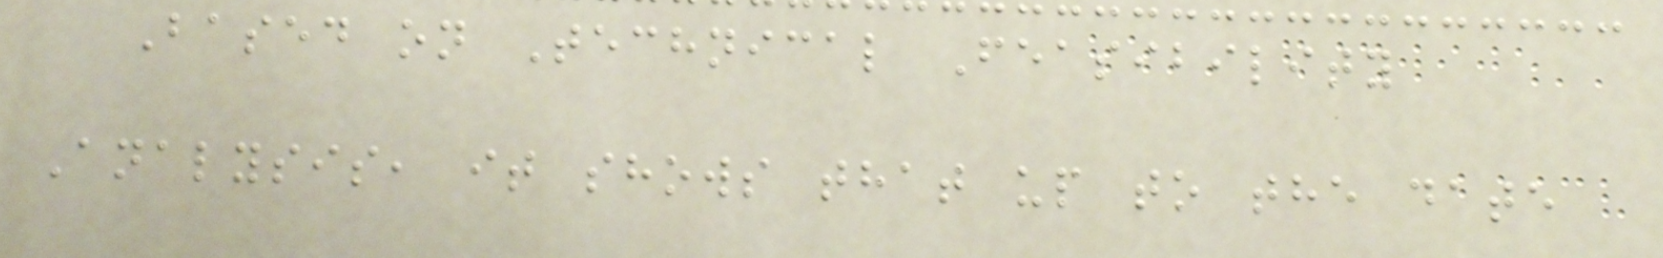Based on Technical Feasibility
Analysis, it shows that up to the date
